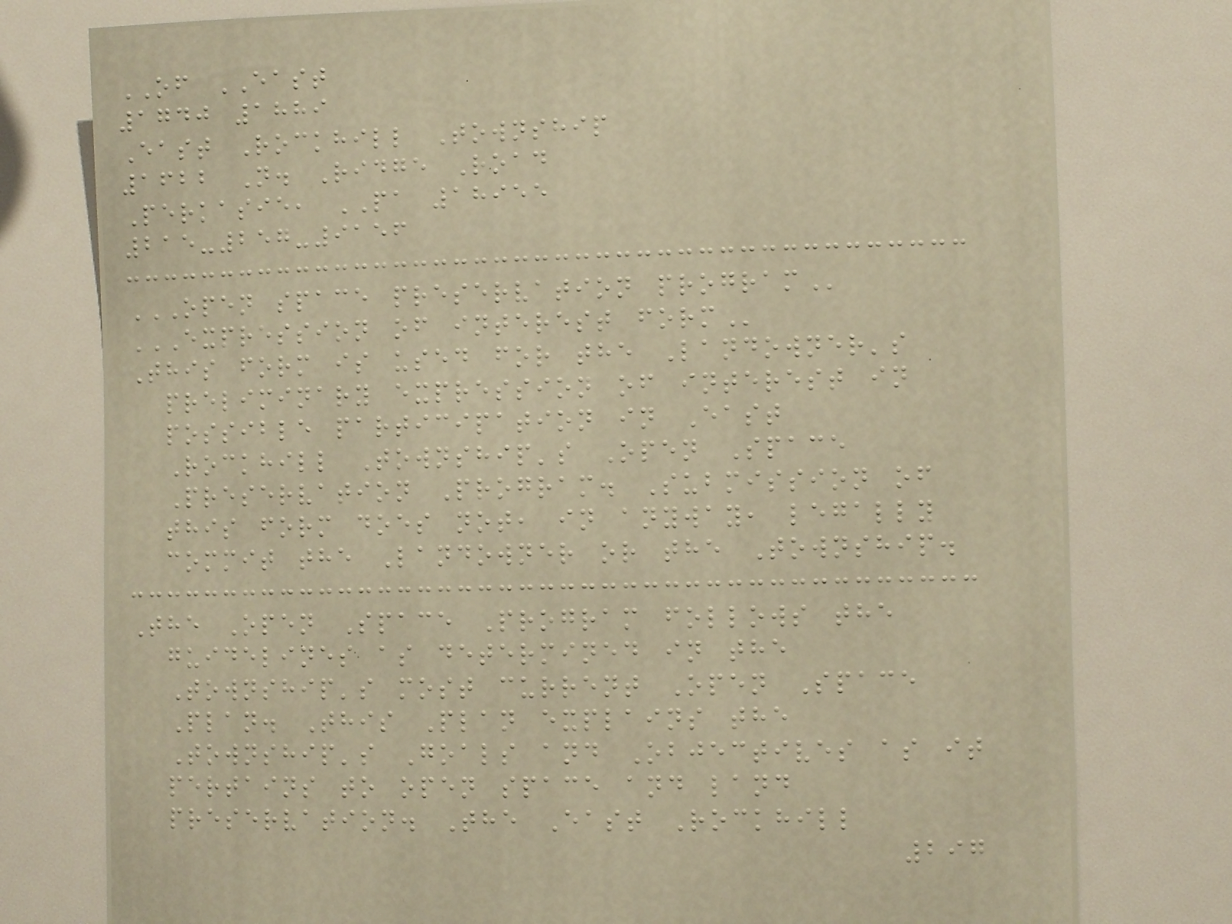OF EAST
1740 1889
East Rockhill Township
1622 N. Ridge Road
Perkasie, PA 18955
215-257-9156
OPEN SPACE PRESERVATION PROGRAM
EXPRESSION OF INTEREST FORM
This form is used for the Landowner's
preliminary expression of interest in
possible participation in East
Rockhill Township's Open Space
Preservation Program. Submission of
this form does not, in anyway, legally
commit the Landowner or the Township.
The Open Space Program follows the
guidelines as determined in the
Township's most current Open Space
Plan. This Plan explains the
Township's Goals and Objectives as it
pertains to open space and land
preservation. The East Rockhill
297
